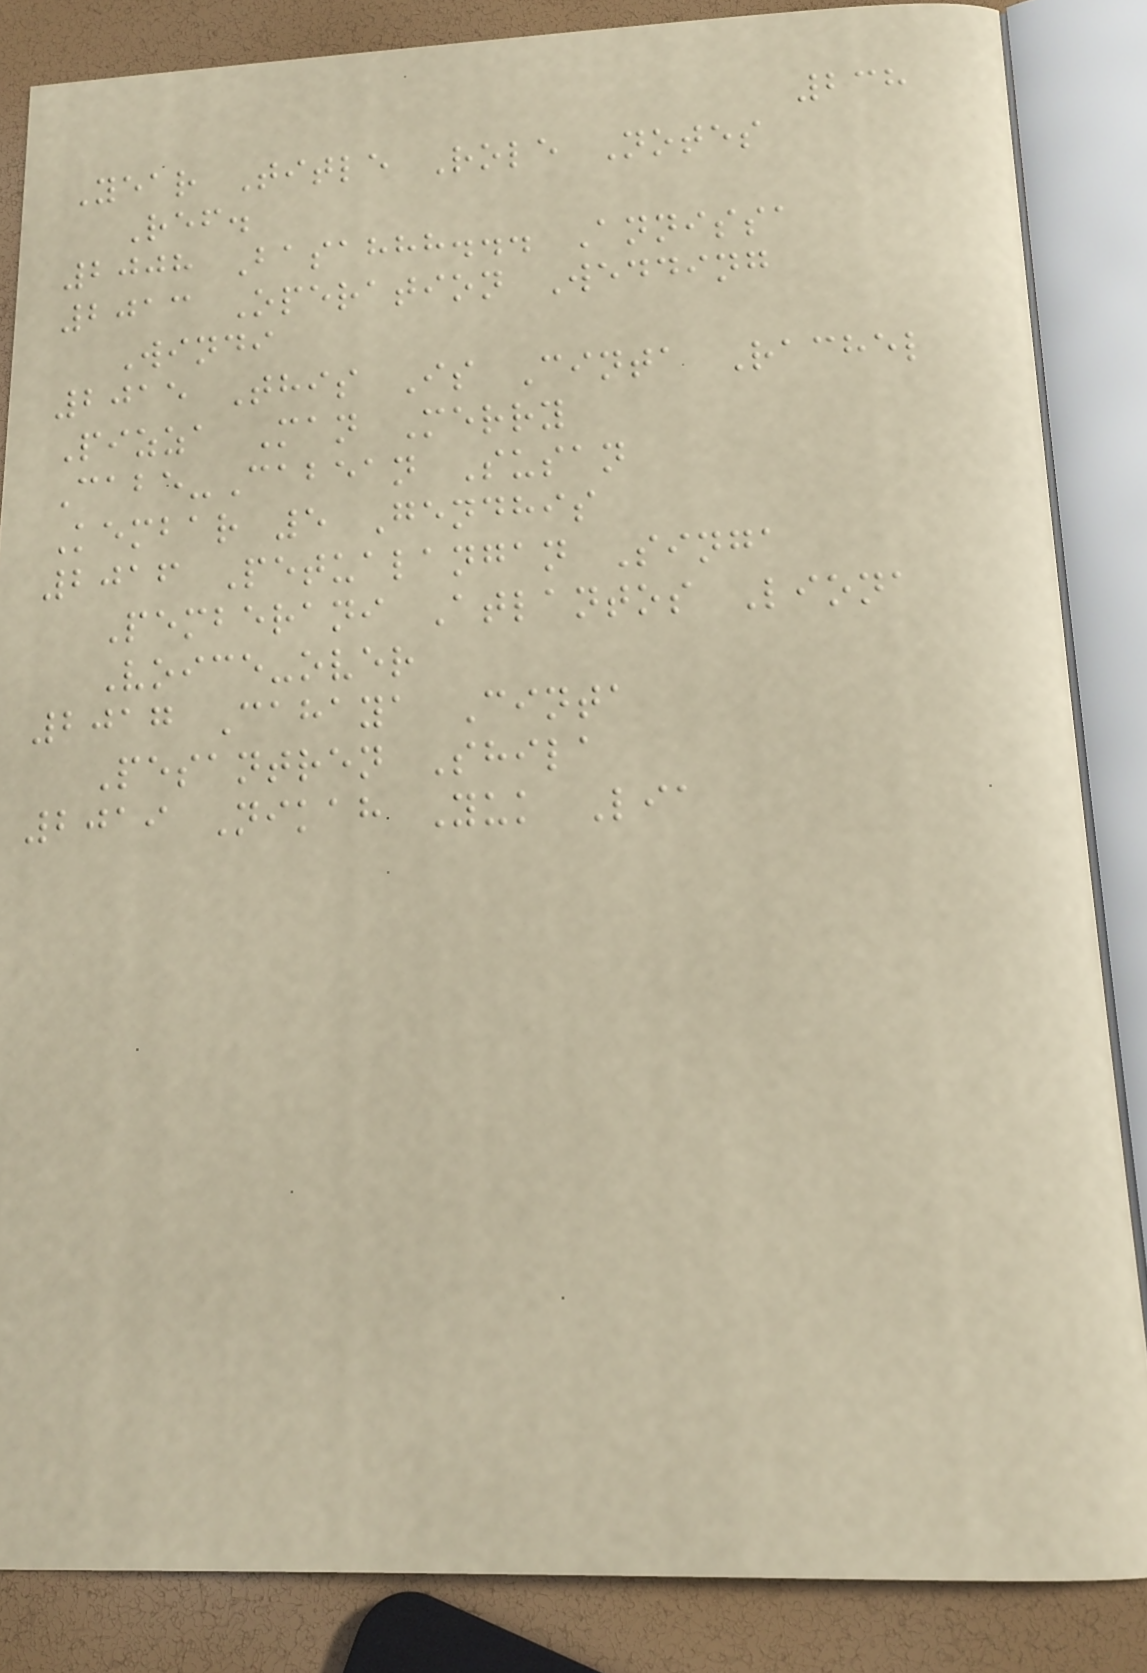238
Year Title Role Notes
Ref.
2008 Basahhh... Annissa
2013 Operation Wedding
Windi
2015 This Is Cinta Rachel
Pizza Man Merry
Cabe-Cabean Susan
Kembar 5 Gendhis
2016 Petualangan Singa
Pemberani Atlantos Liona
Voice-over
2017 Cahaya Cinta
Pesantren Shila
2019 Nikah Yuk Lia
